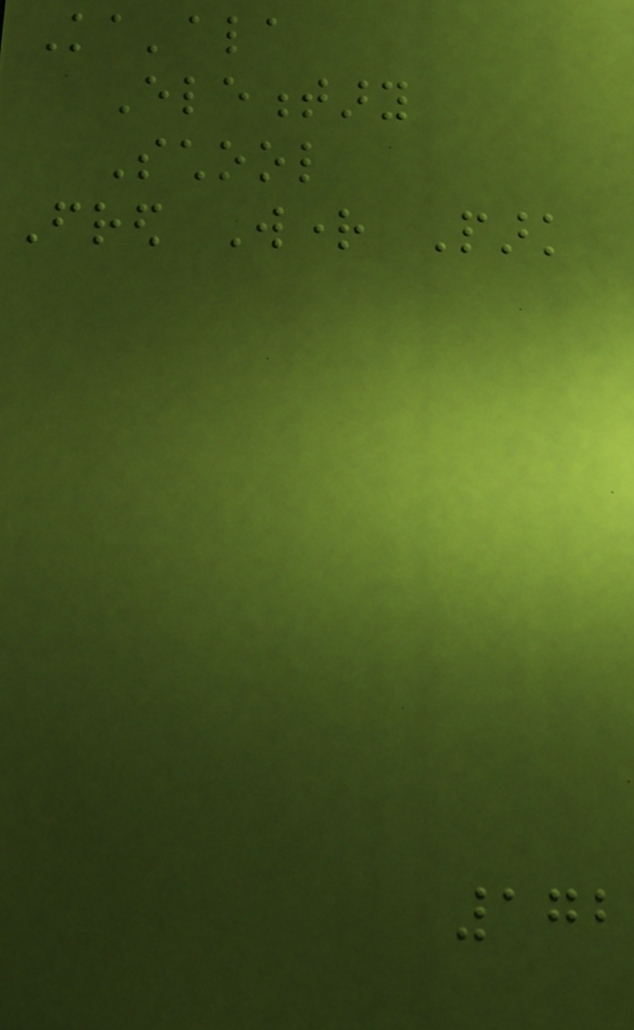Ka'ala
Elementary
School
Fred Wright Park
172
